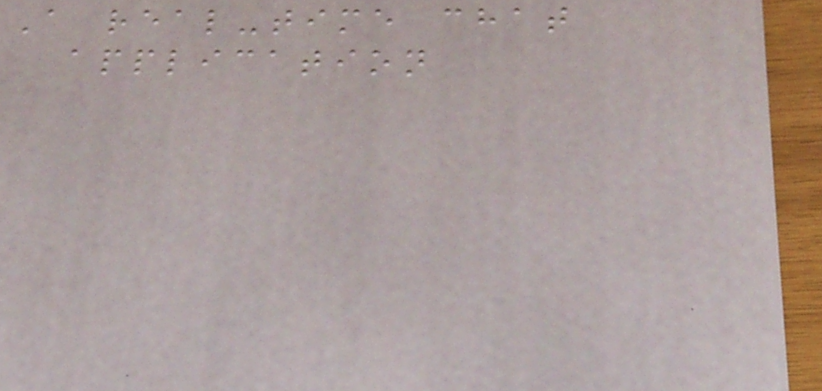A real-time chat
application
